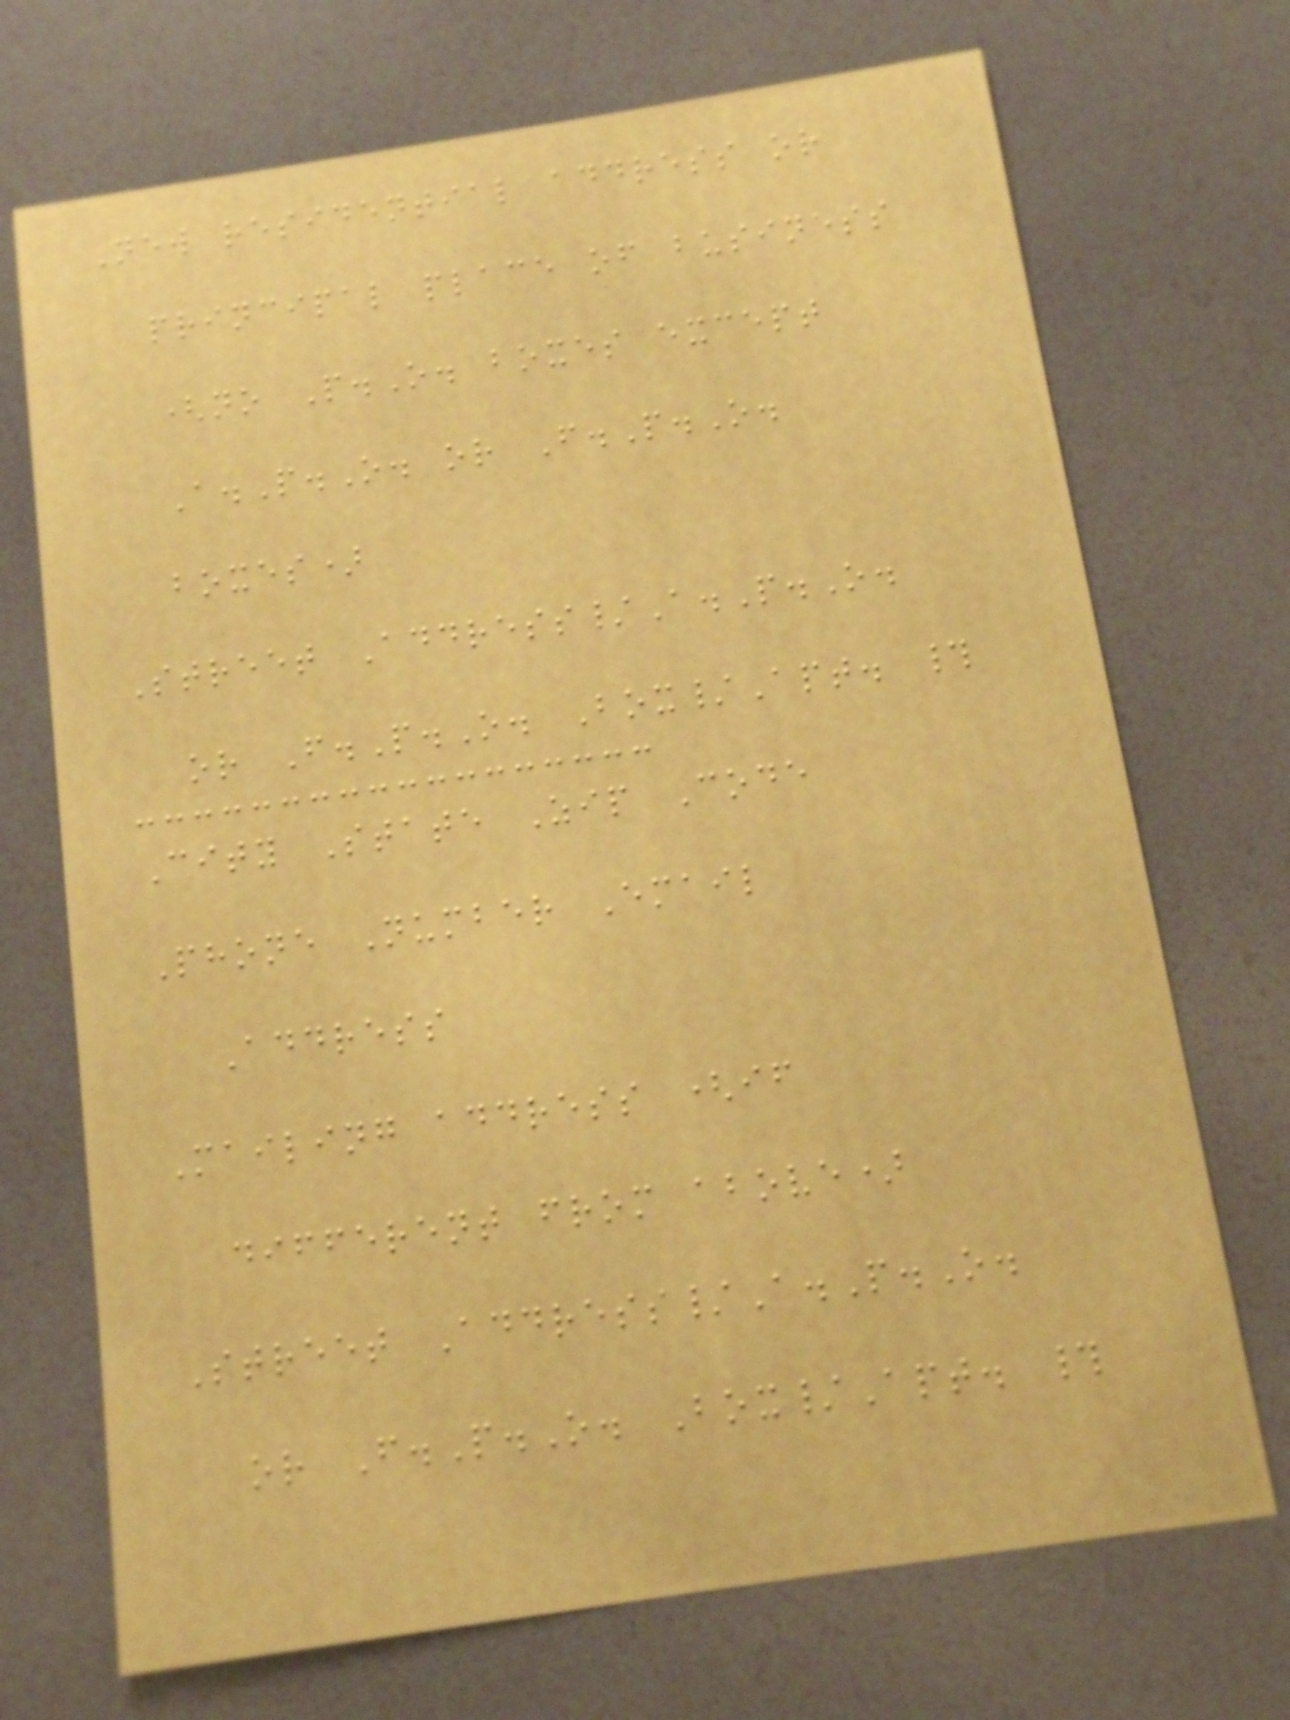New residential address or
principal place of business
(no P.O. boxes except
A.P.O. or F.P.O.
boxes)
Street Address/A.P.O.
or F.P.O. Box/Apt. #
City State Zip Code
Phone Number Email
Address
Mailing address (if
different from above)
Street Address/A.P.O.
or F.P.O. Box/Apt. #
